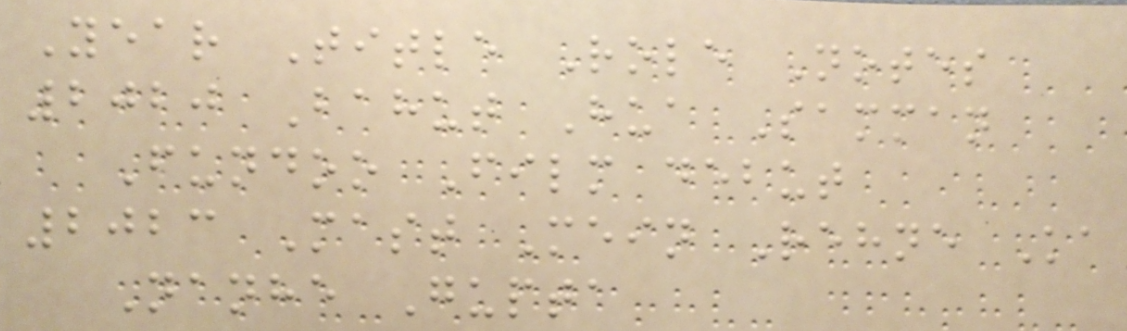Year Title Role Notes
2020 Bahut Hua Samman
Fundoo Film debut
2023 Mast Mein Rehne Ka
Nanhe Gupta
